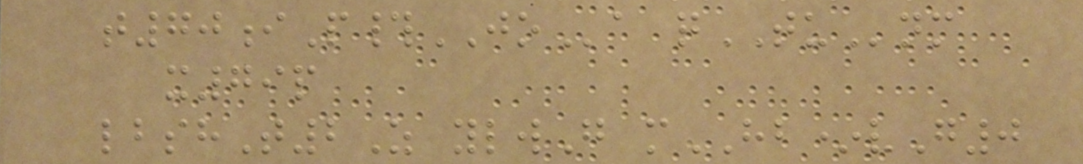t70iP#JOa qTUnm
x79p
lbshT2Z ylwG mHB*vG0
